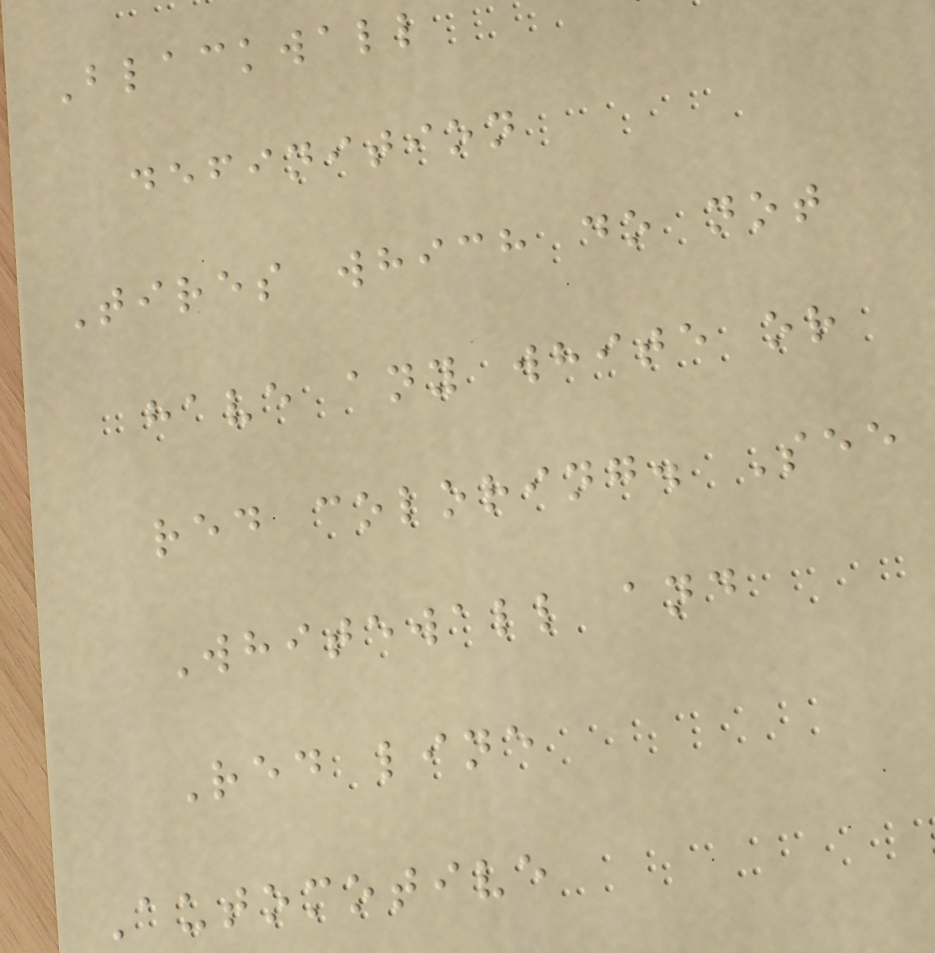Blackwall
definition
Tires which do not
have any white or
red coloring. See
Whitewall and
Red line
Automotive
